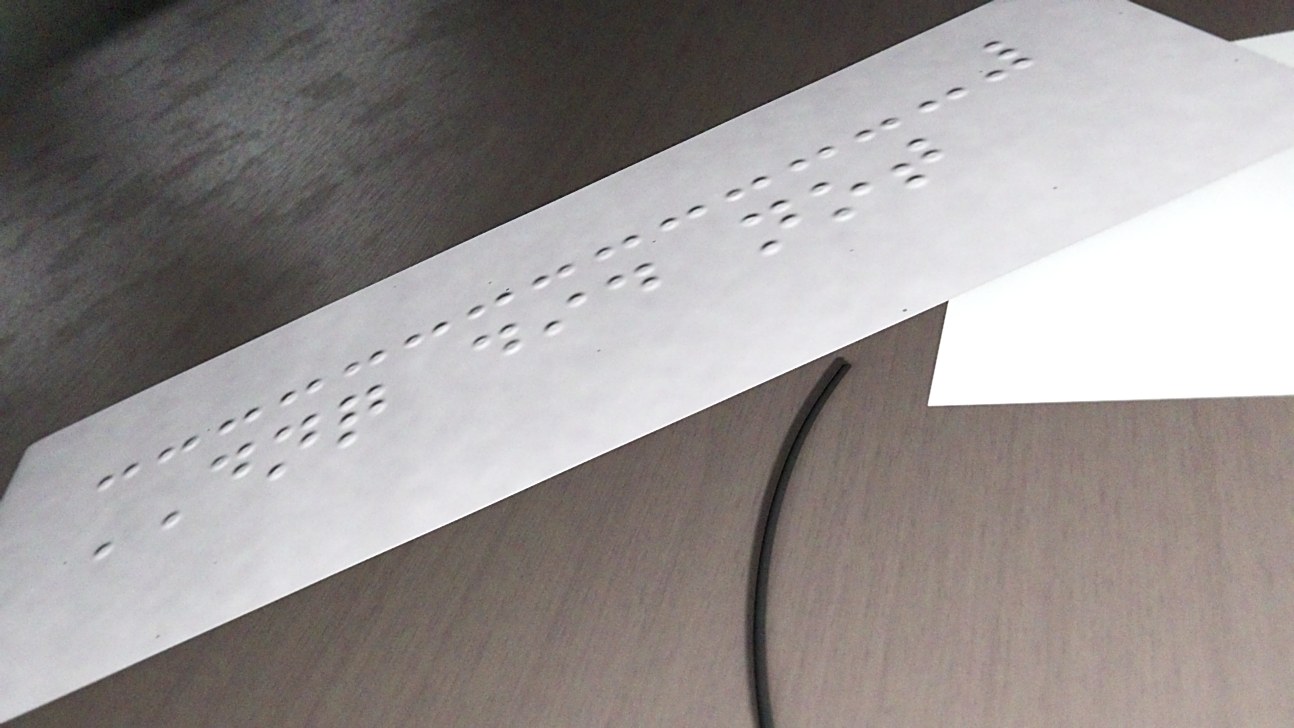DNQ did not
